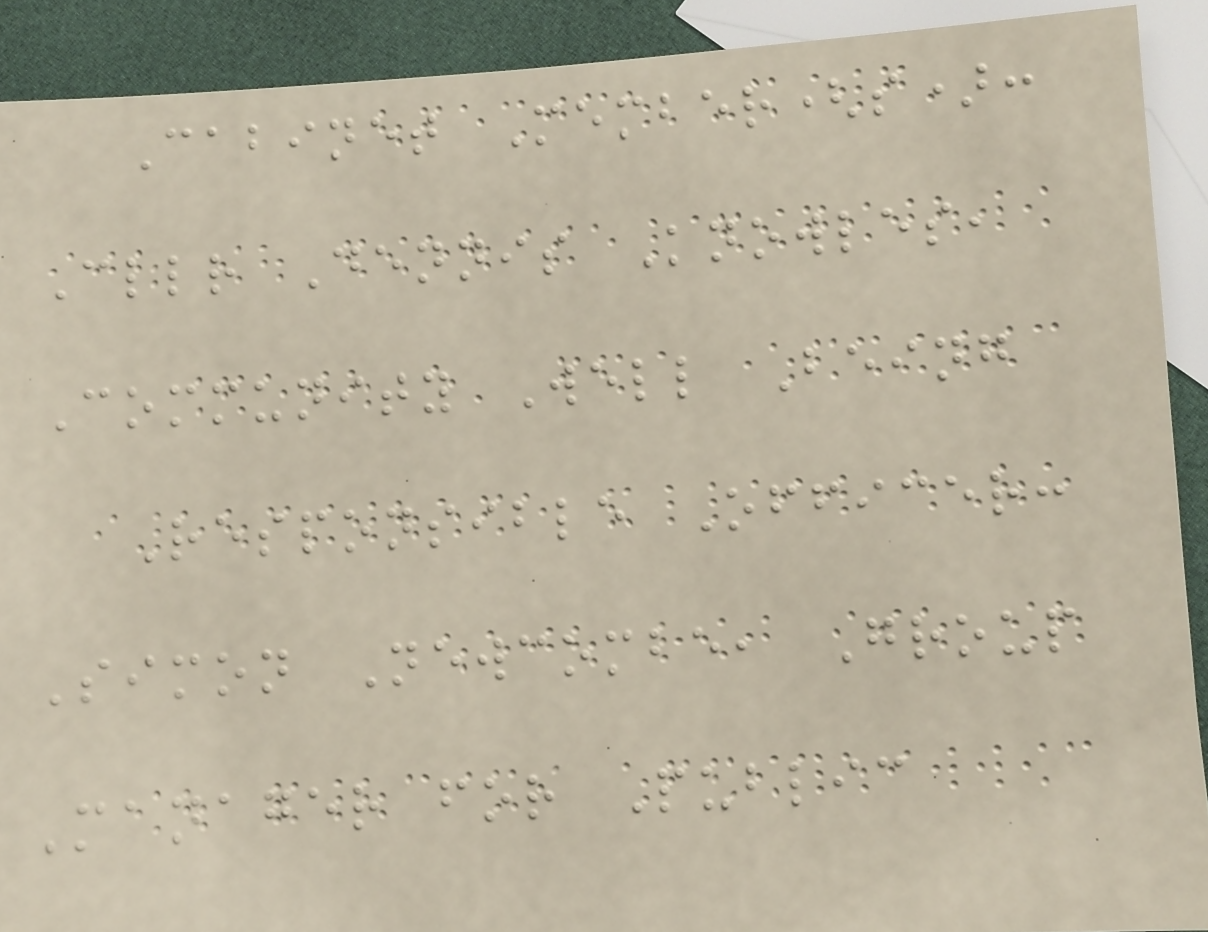Cabinet Member(s):
Cllr Dennis Knowles,
Community Well Being
Responsible Officer:
Simon Newcombe, Group
Manager for Public
